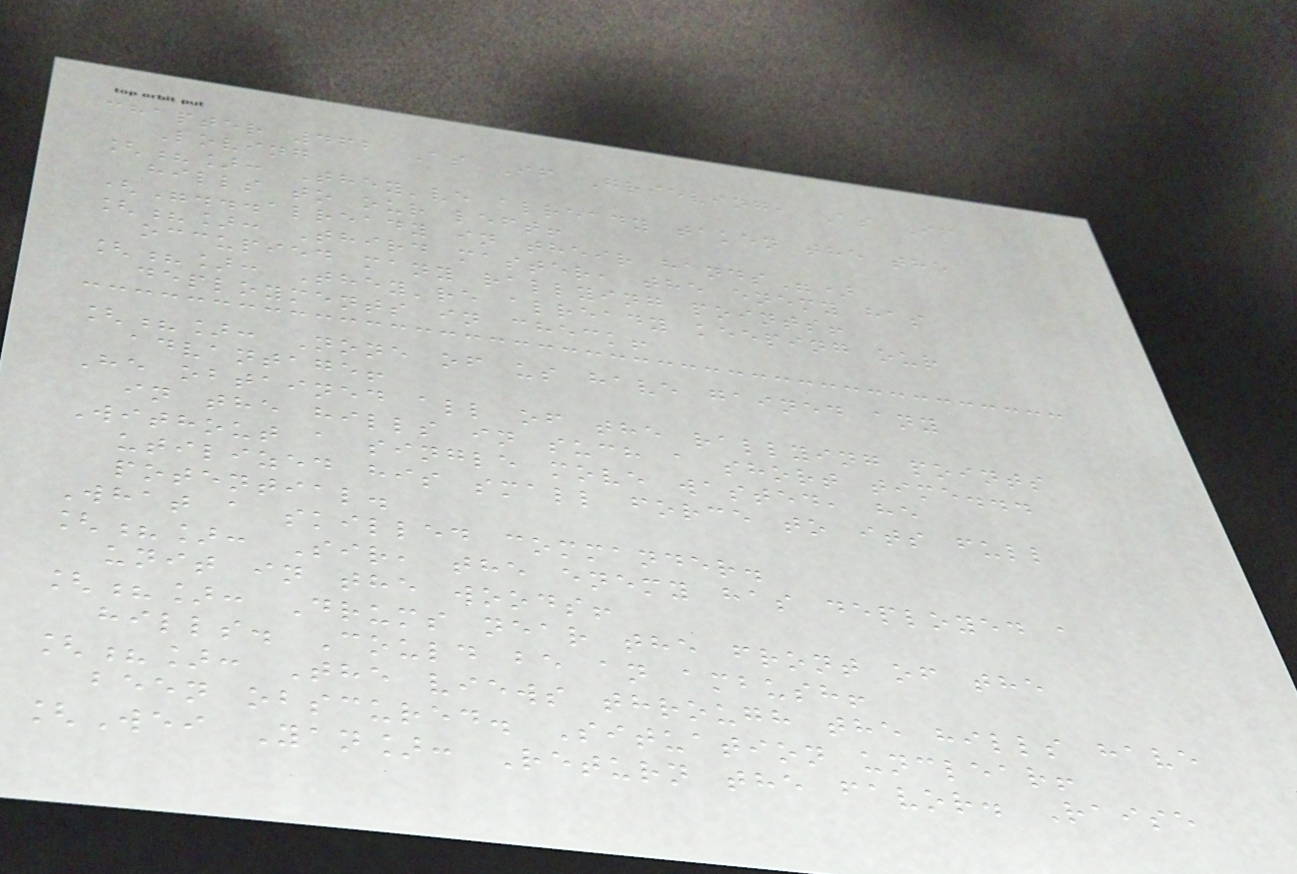chapter 462 As If Grieving, As If
Loving
[?]: They've already taken the the
hills to our left!
("...already in their hands")
[?]: Third master, the enemy has
occupied many rallying points!
[?]: They're already keeping our
deployments in check!
[?]: None of us have gained any
advantage!
He obtained all of the rallying points
in the hills in such a short time...
Without a single move wasted, he
utilized his small force to its full
potential.
What a skilled commander.
[?]: Sir, the enemy has deployed a
unit in the woods!
[?]: Drums near the front of the
hills. Could be an ambush!
[?]: The views through the hills have
been obscured. Situation unclear!
[Wei Yan]: Return the favor. Raise
